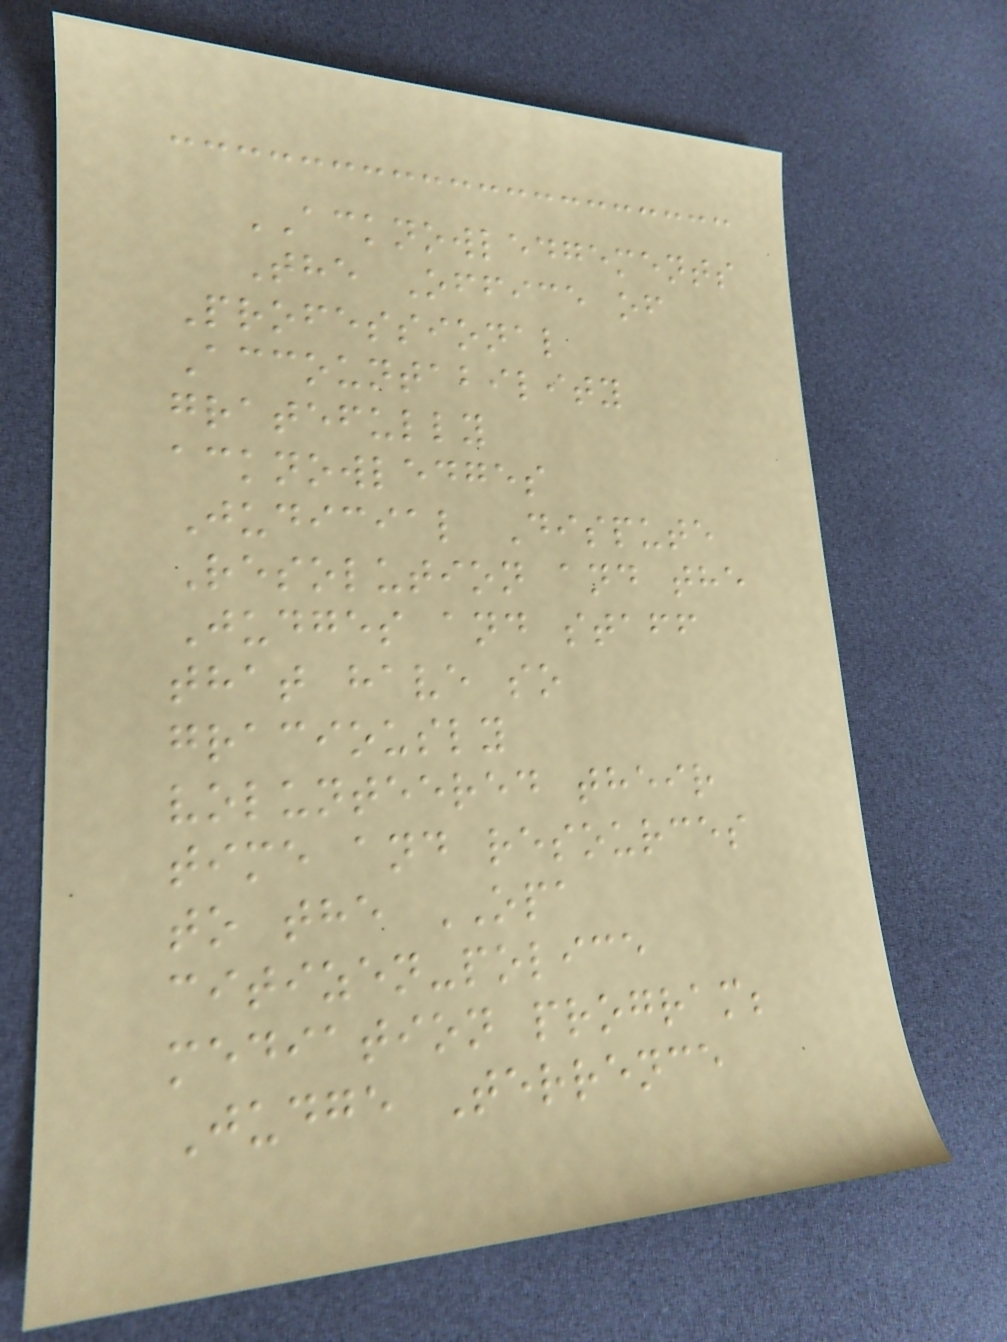ACKNOWLEDGEMENTS
The Office of
Professional
Accountability
gratefully
acknowledges
Judicial Dispute
Resolution and the
Judges and staff
that have so
graciously
volunteered their
time and resources
to the OPA
citizen-police
mediation program;
Judge Terrence
